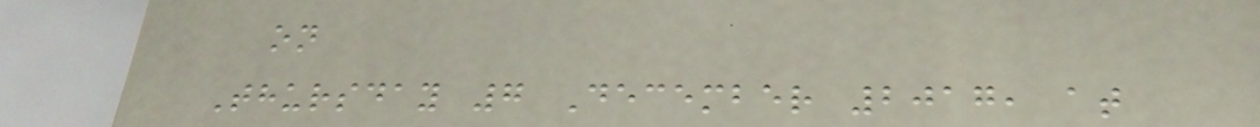on
Thursday 7 December 2017, at
